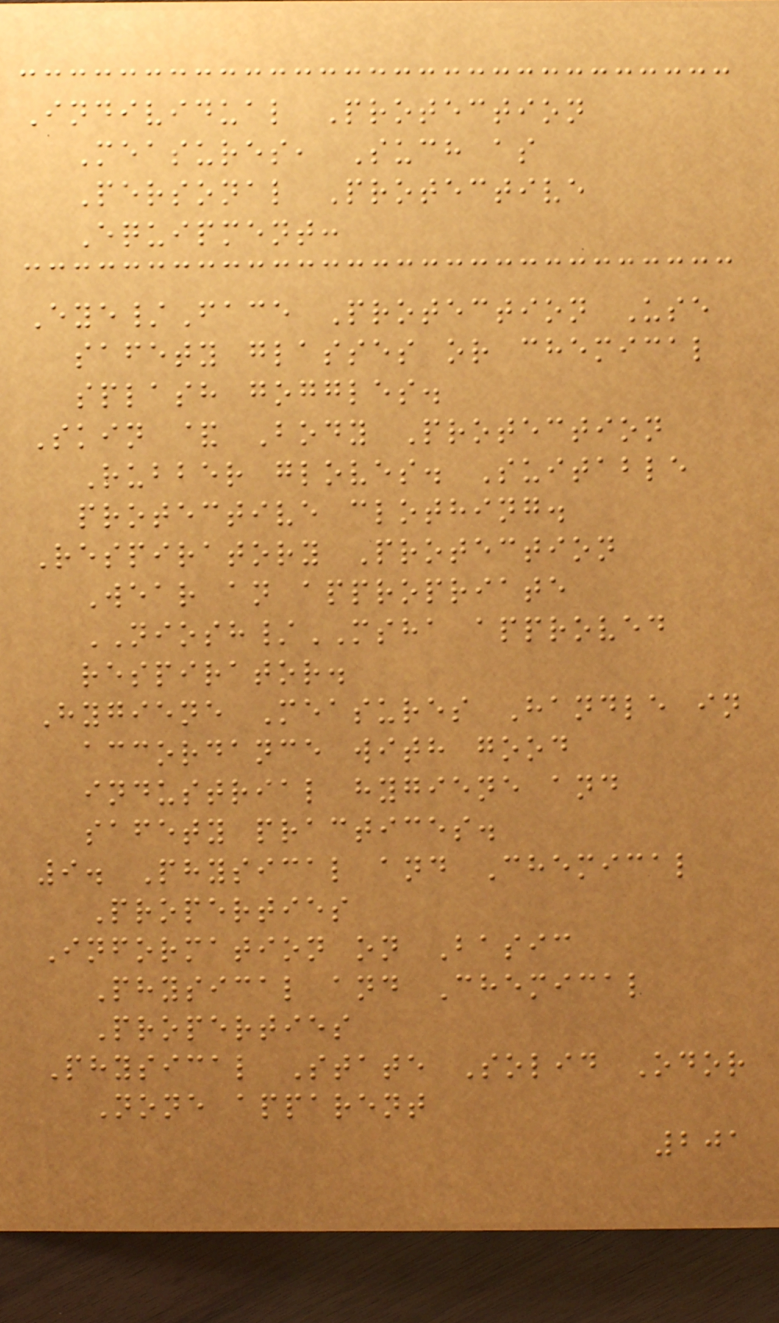Individual Protection
Measures, Such as
Personal Protective
Equipment:
Eye/Face Protection Use
safety glasses or chemical
splash goggles.
Skin & Body Protection
Rubber gloves. Suitable
protective clothing.
Respiratory Protection
Wear an appropriate
NIOSH/MSHA approved
respirator.
Hygiene Measures Handle in
accordance with good
industrial hygiene and
safety practices.
9. Physical and Chemical
Properties
Information on Basic
Physical and Chemical
Properties
Physical State Solid Odor
None apparent
201
